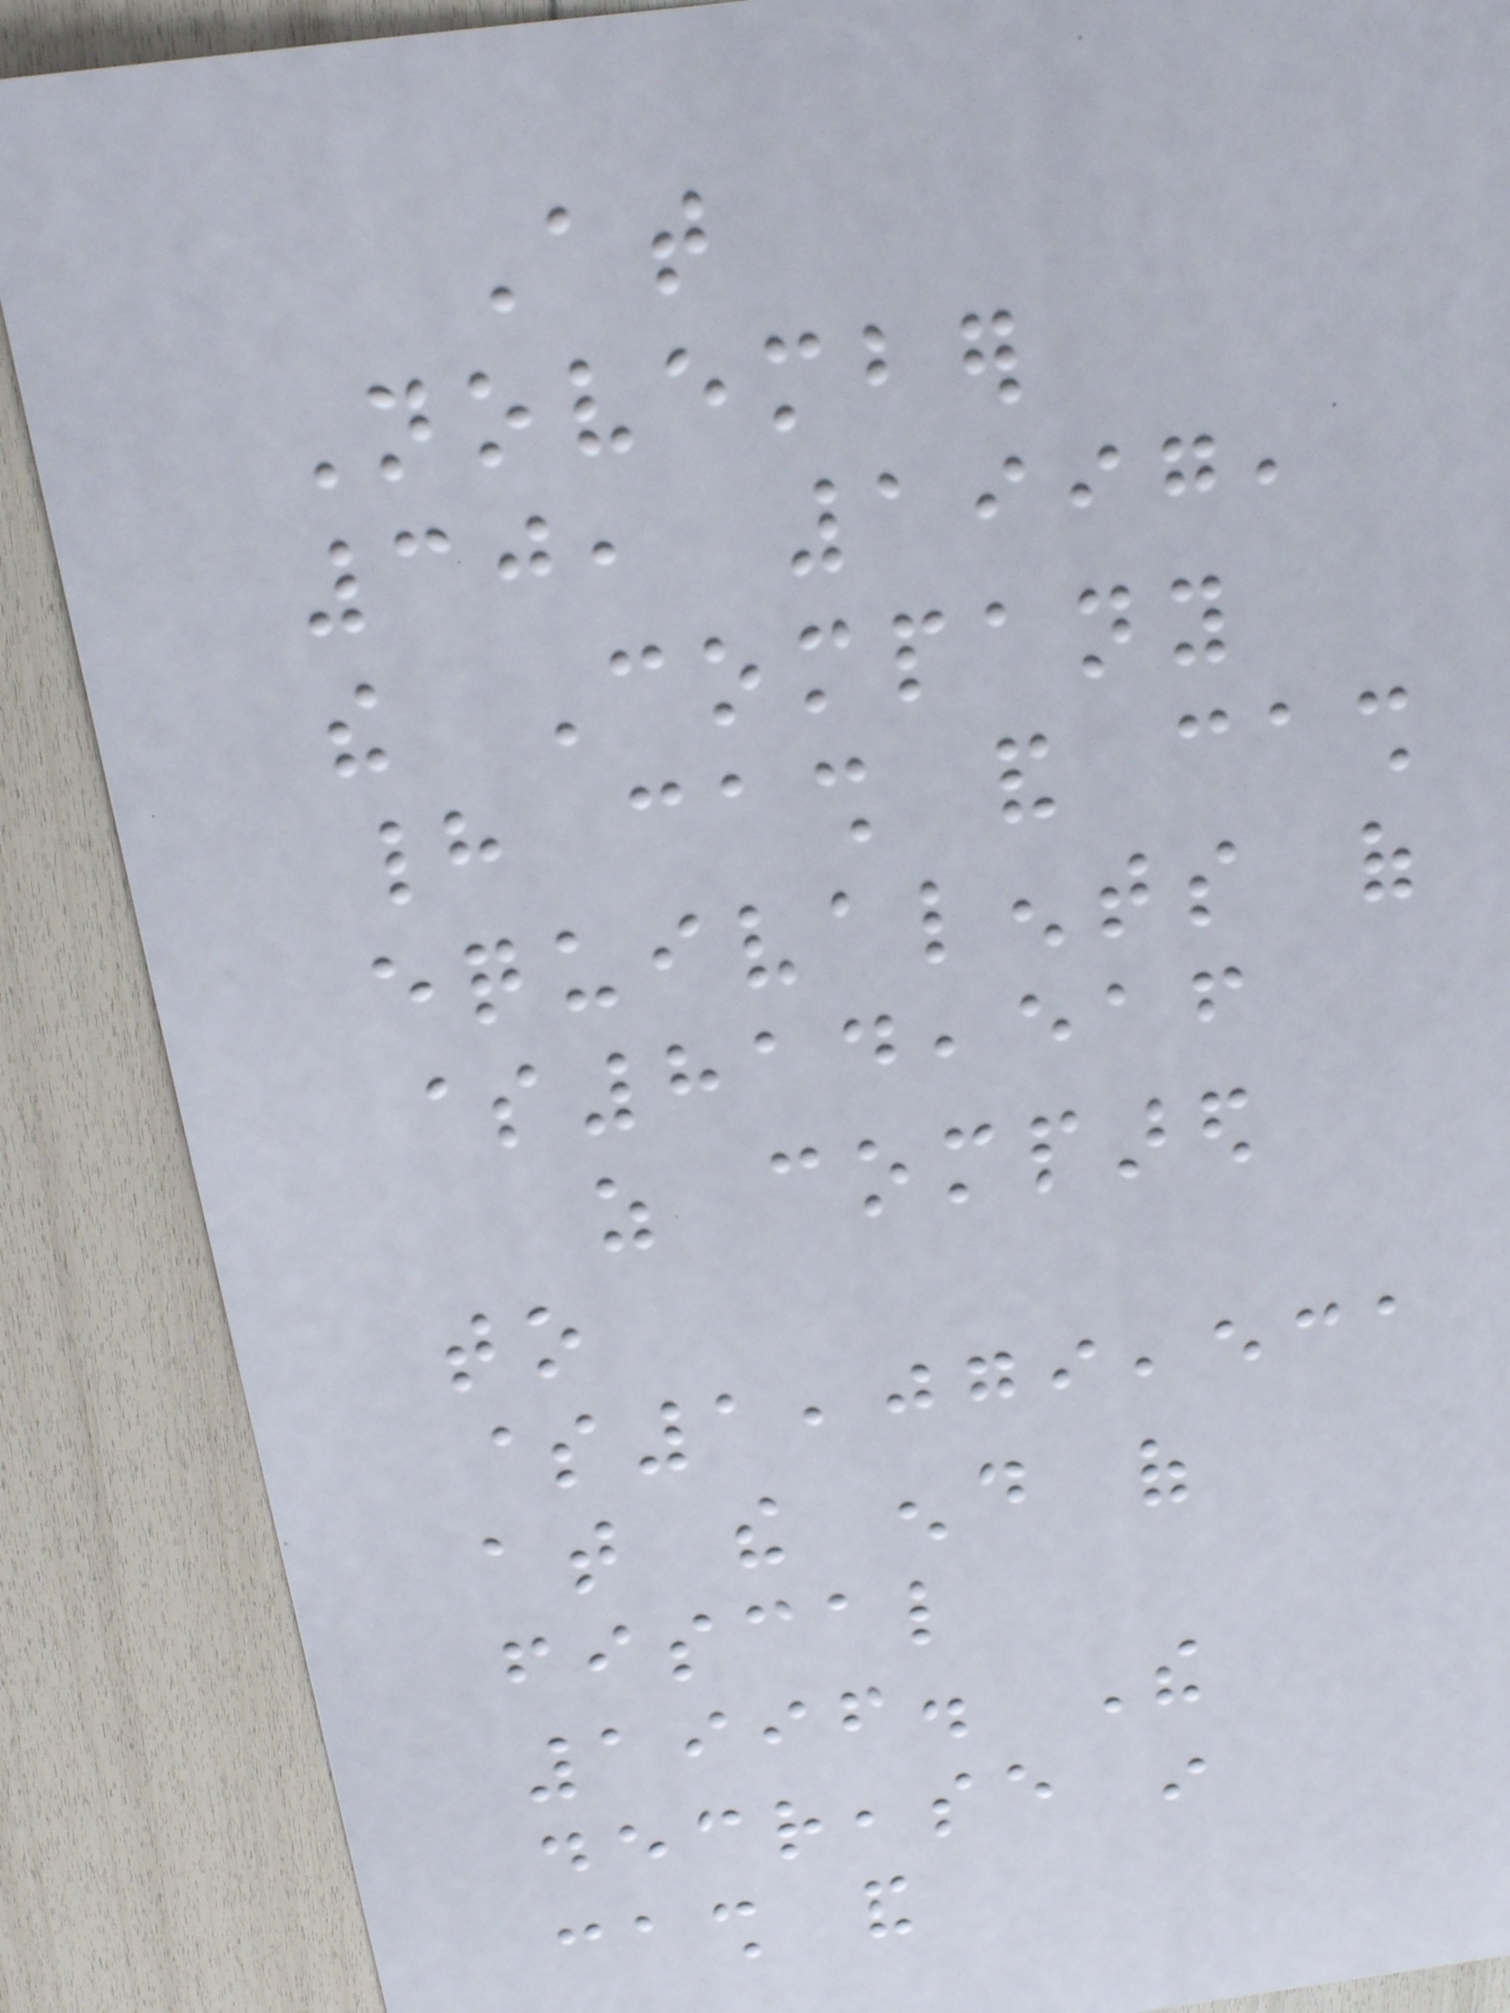At
November
30, 1997,
the Company
had cash and cash
equivalents of
$814,516
as compared
to
$1,079,531
at the end of
fiscal
1996. The
decrease in
cash and
